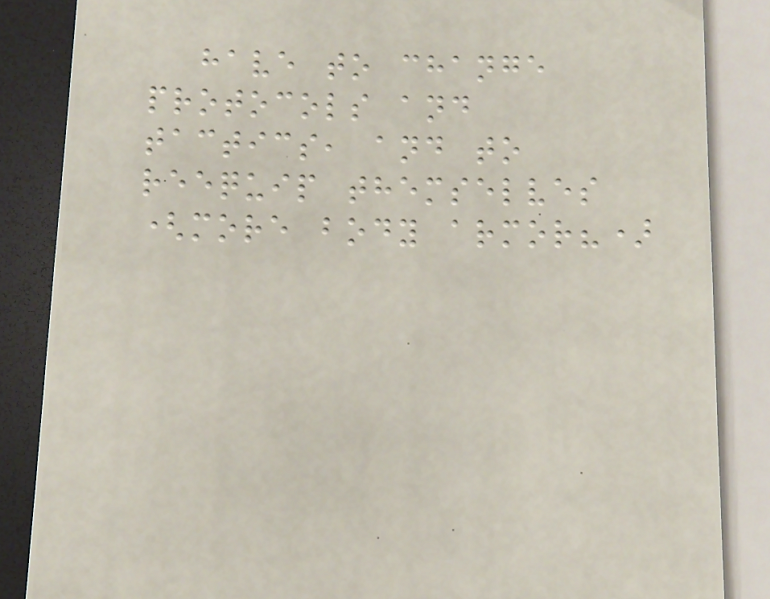have to change
protocols and
tactics, and to
reequip themselves
(more body armor?)
